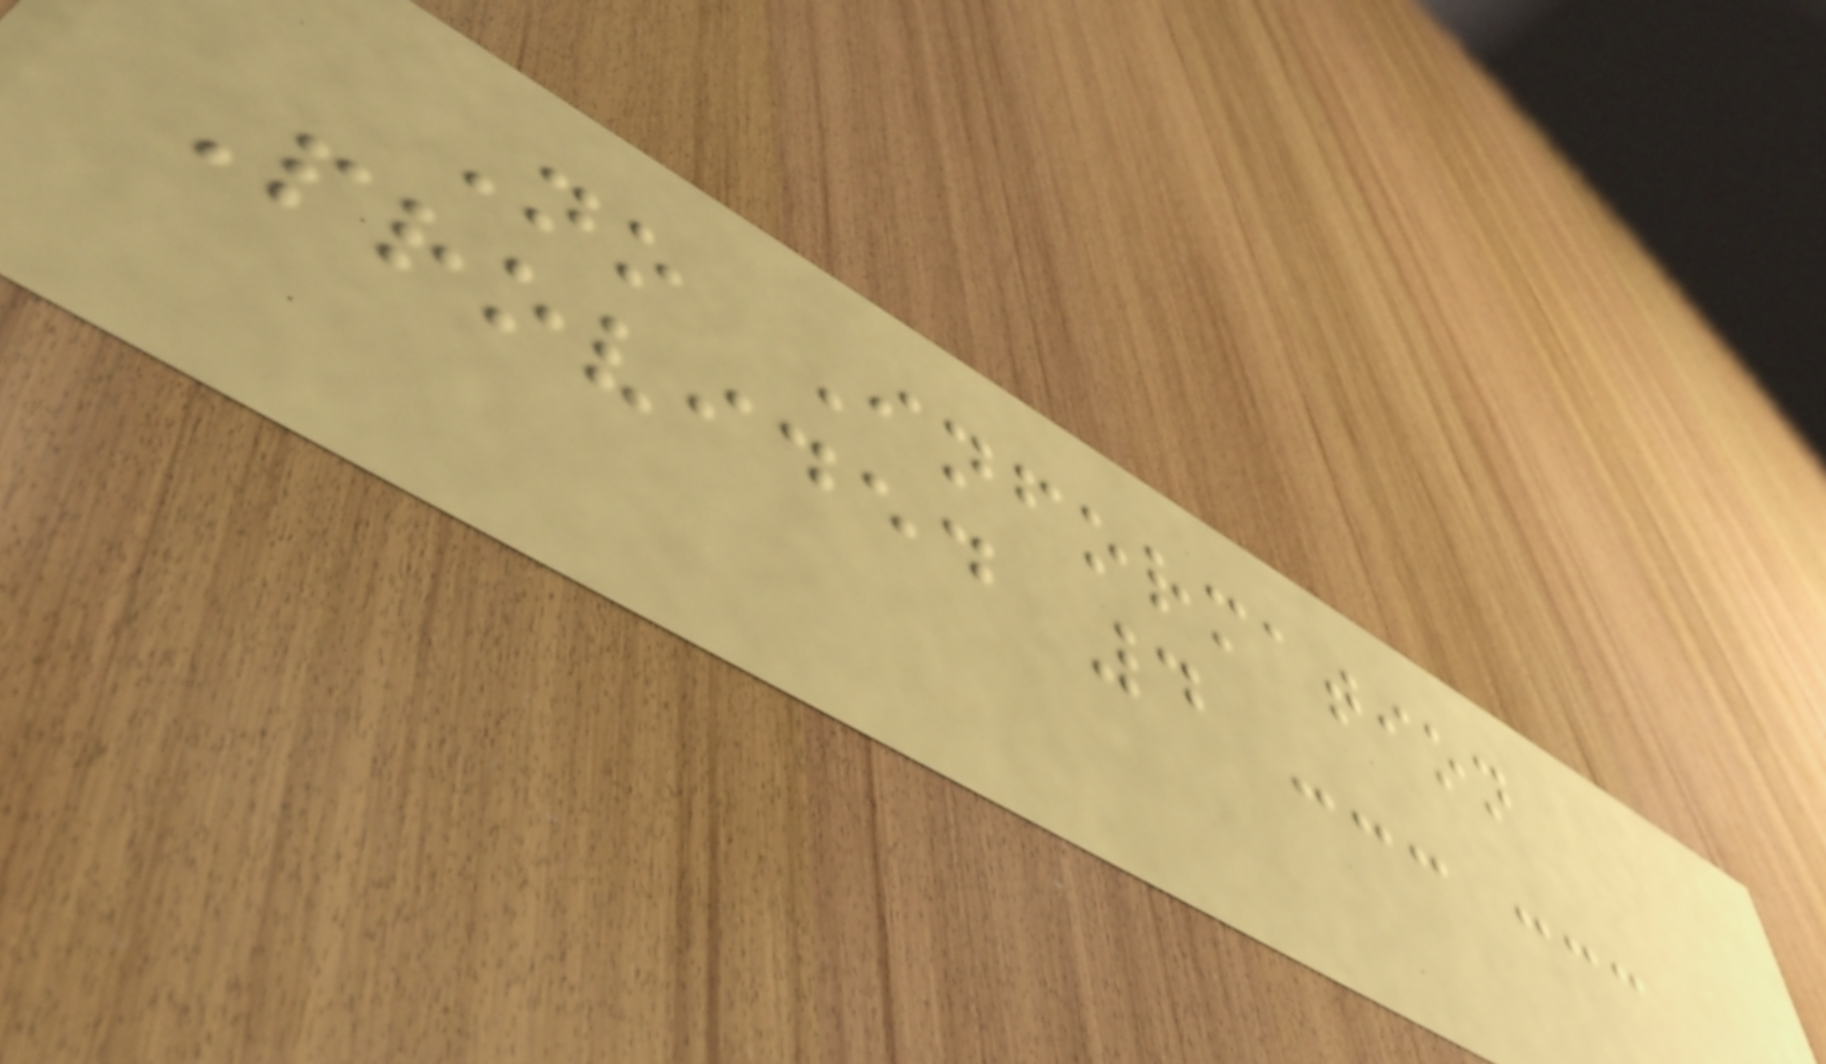No Information
Provided 4 --- ---
